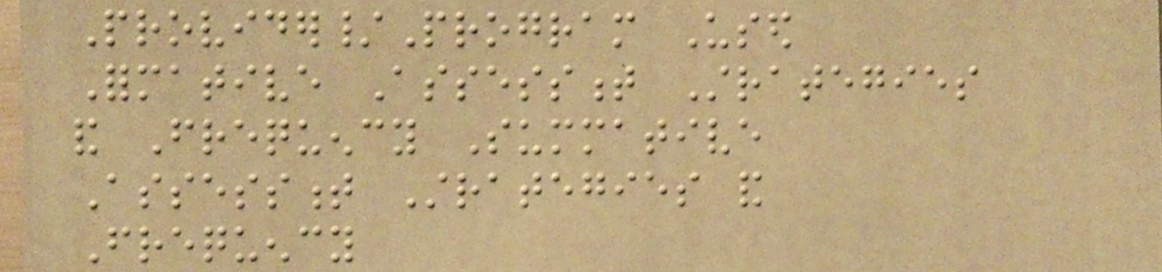Provider/Program Used
Formative Assessment Strategies
and Frequency Summative
Assessment Strategies and
Frequency
